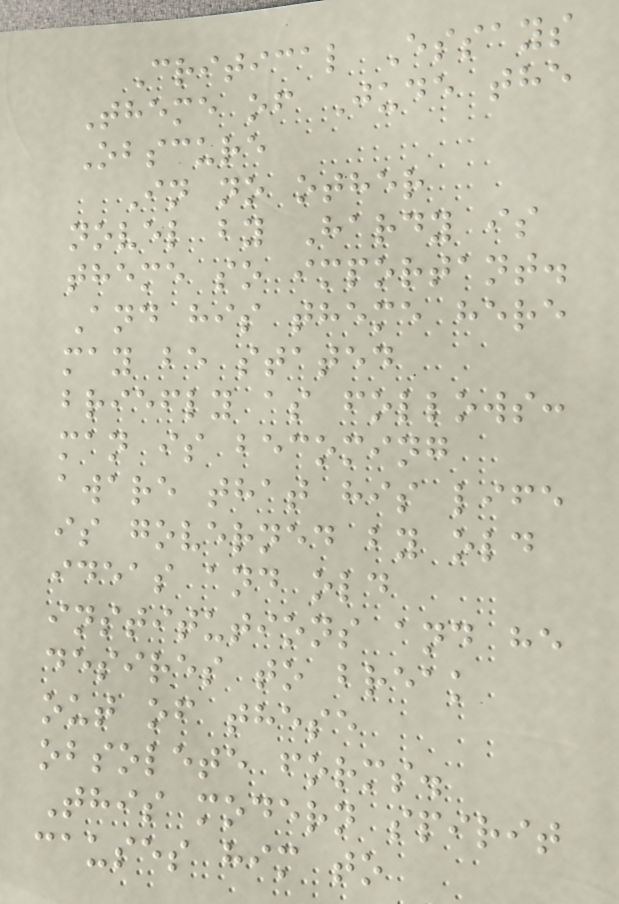Critical Essays
Theme of Jude the
Obscure
In no other
novel by Hardy is
theme so important.
And his theme here
may be stated
briefly as follows:
man is becoming
aware that his life
is governed by old
ideas and old
institutions and he
desires to break
out of these
obsolete forms.
This modern spirit
causes him to
